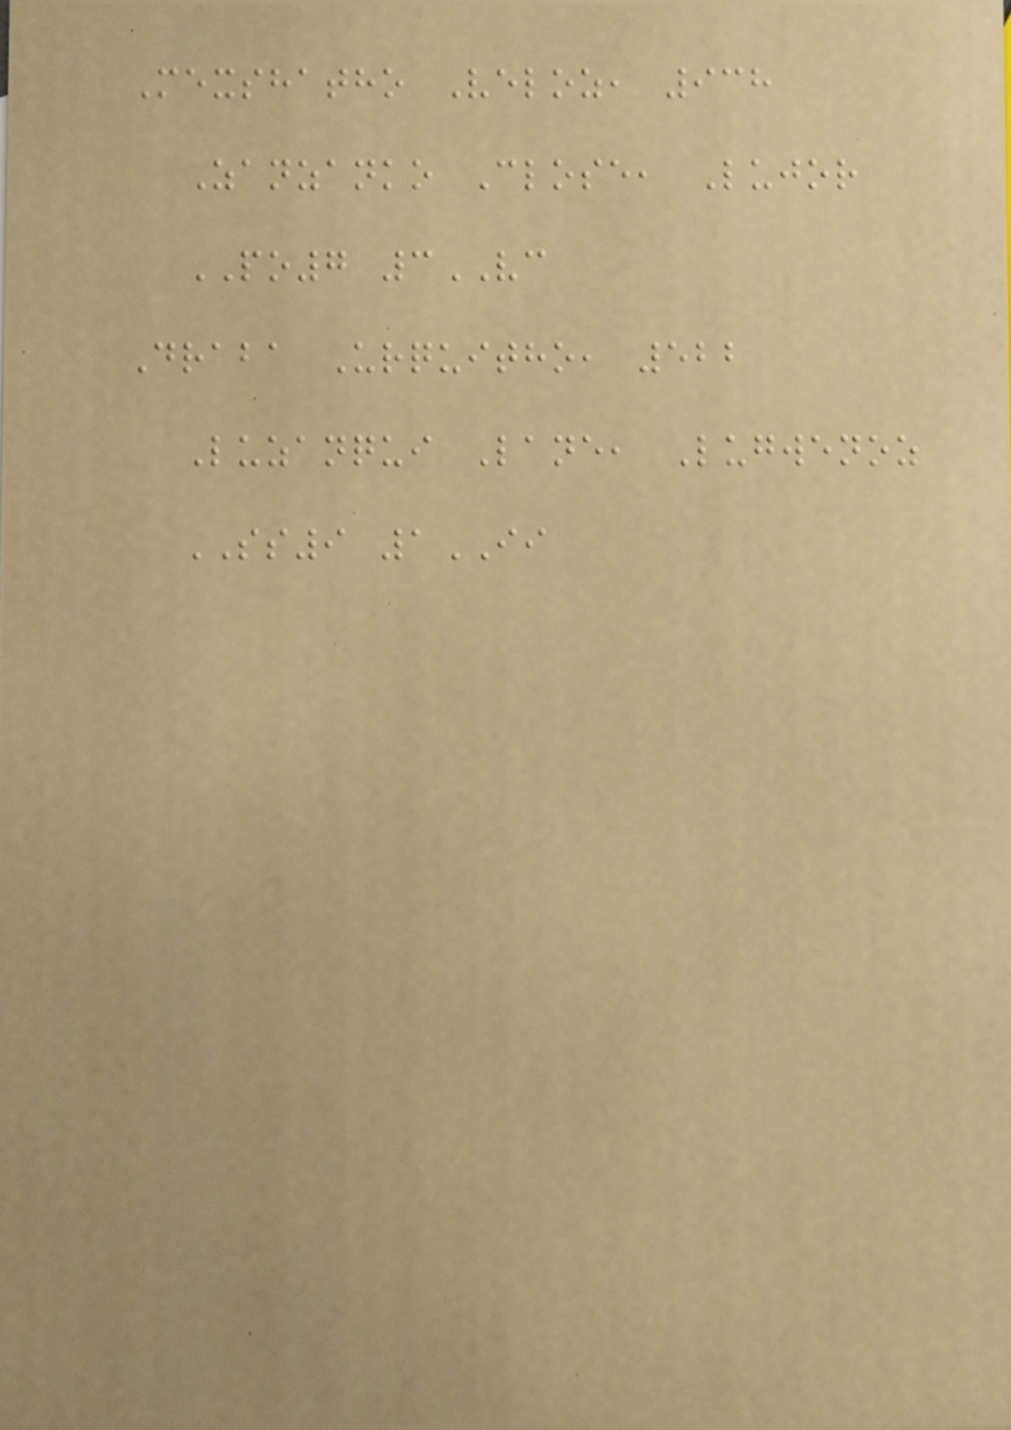Mexshatho Veloz, 938
Zanzanko Close, Lujor
PO7 3VC
Draba Urquitho, 522
Luzanqui Lane, Lugwenoz
SS9 1II
